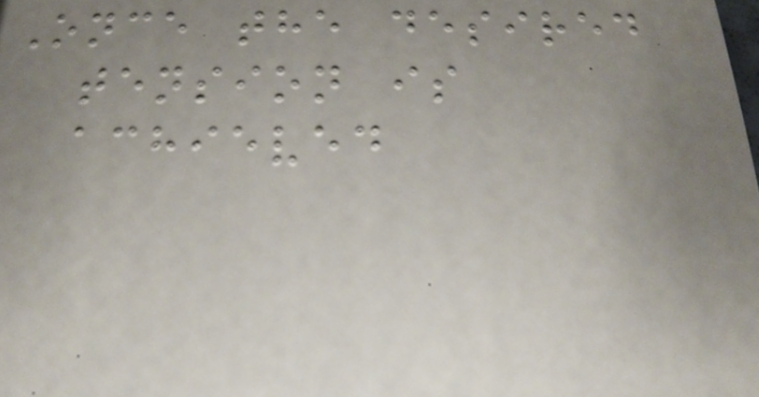Once the desired
tension is
achieved
